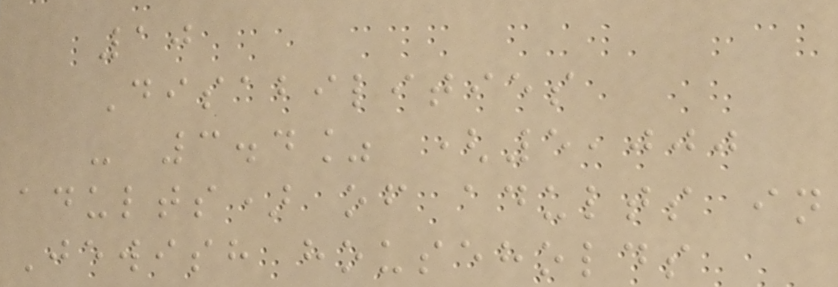10
Disabilities
- 3.4% (5,000
adults) of adults in
Jewish households
